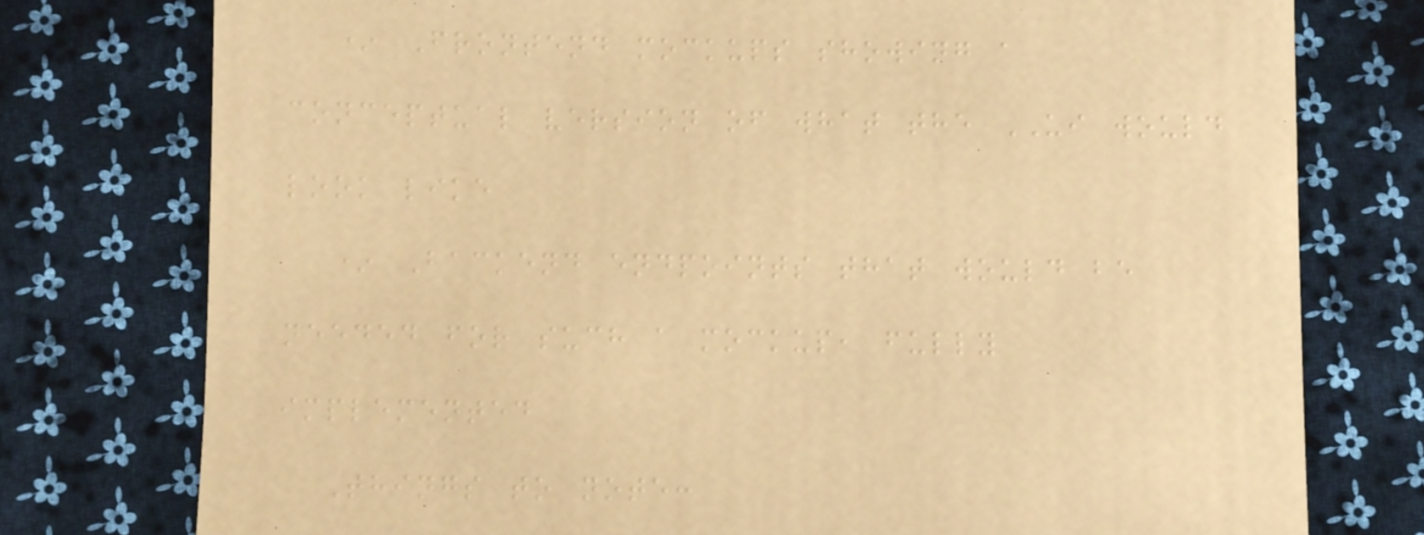* Frontend mockups showing a
conceptual version of what the UI would
look like
* Backend endpoints that would be
needed for such a mockup, fully
implemented
Things to note:
